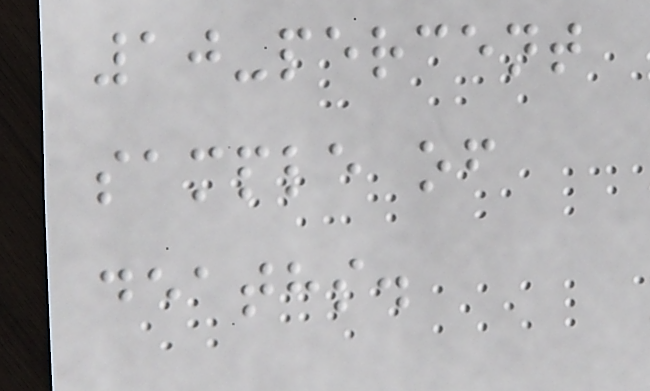10-percent
sample of
deaths.
